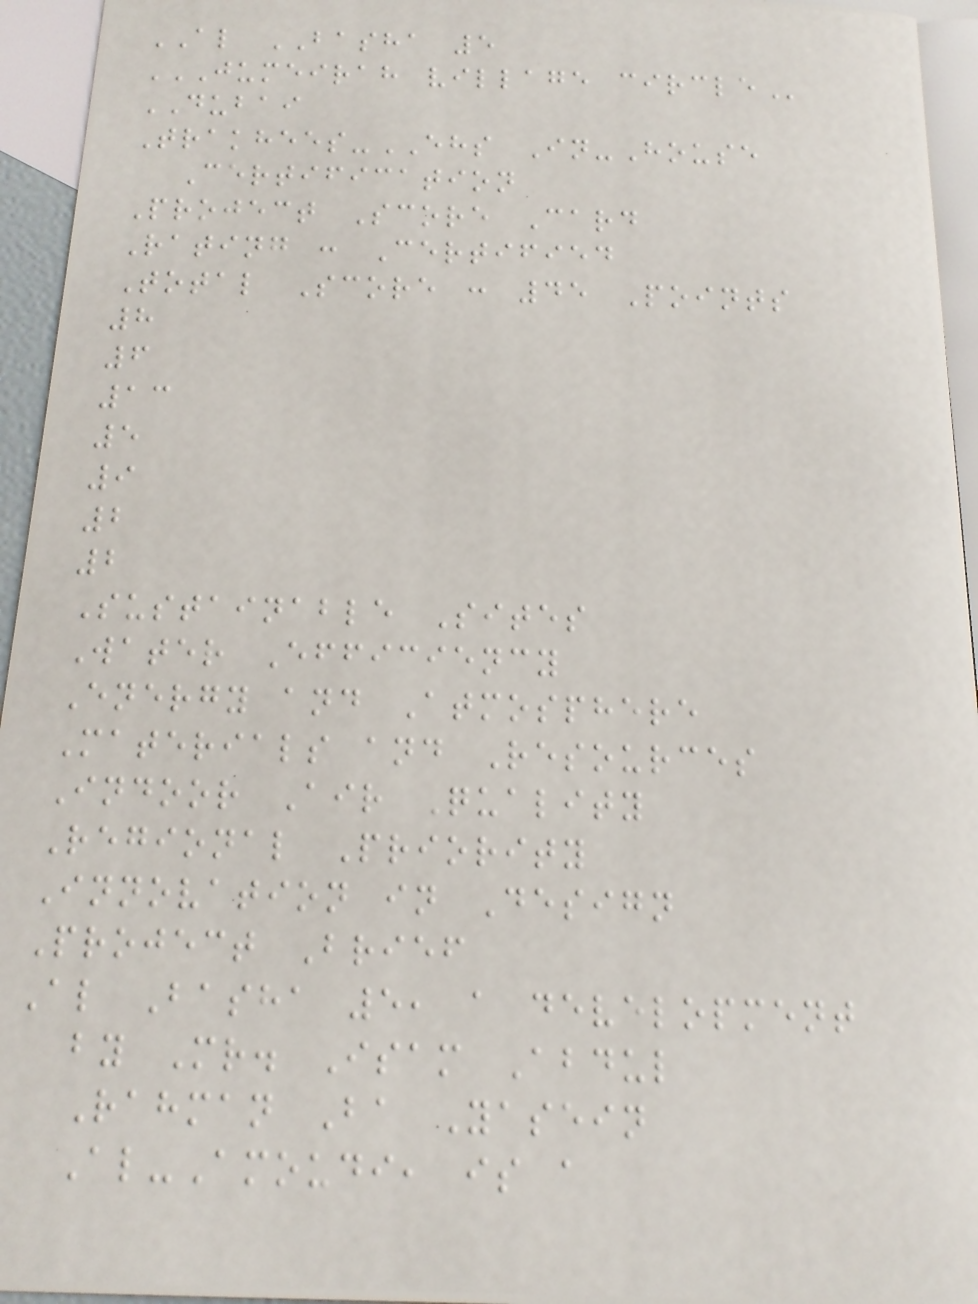AL BASHA 5
JUMEIRAH VILLAGE CIRCLE
DUBAI
Trakhees-EHS In-House
Certification
Project Score Card
Rating : Certified
Total Score : 45 Points
8
6
13
5
9
2
2
Sustainable Sites
Water Efficiency
Energy and Atmosphere
Materials and Resources
Indoor Air Quality
Regional Priority
Innovation in Design
Project Brief
Al Basha 5, a development
by Mr. Isam Abdul
Rahman Ba Yasein
Al-Amoudi, is a
